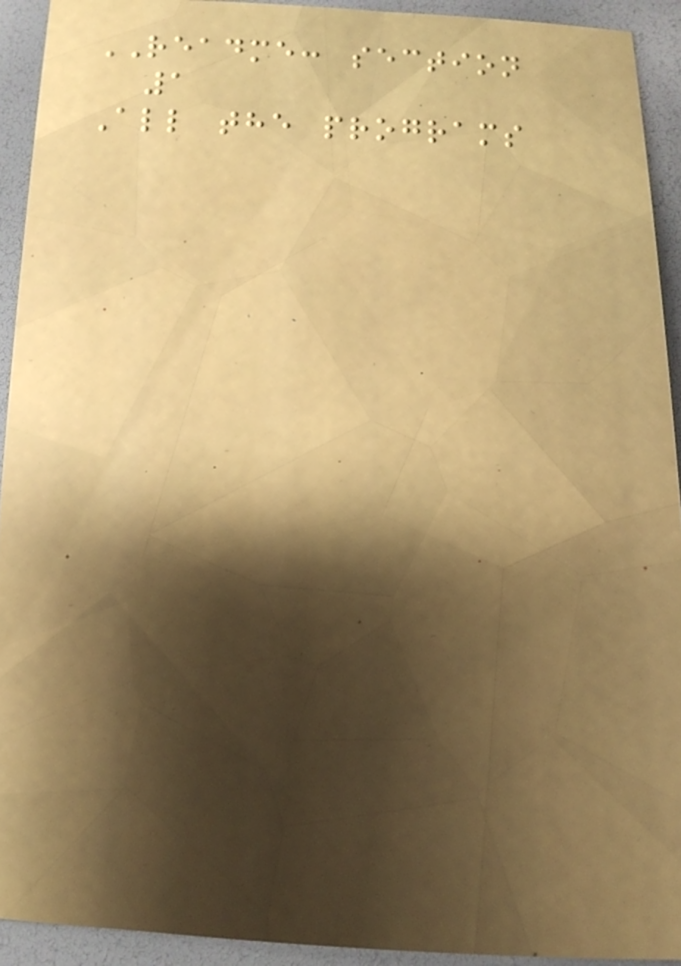README: section
1
All the programs
